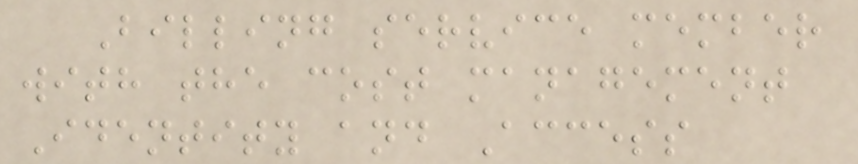Billing service member
with the cost management
Identity and Access
